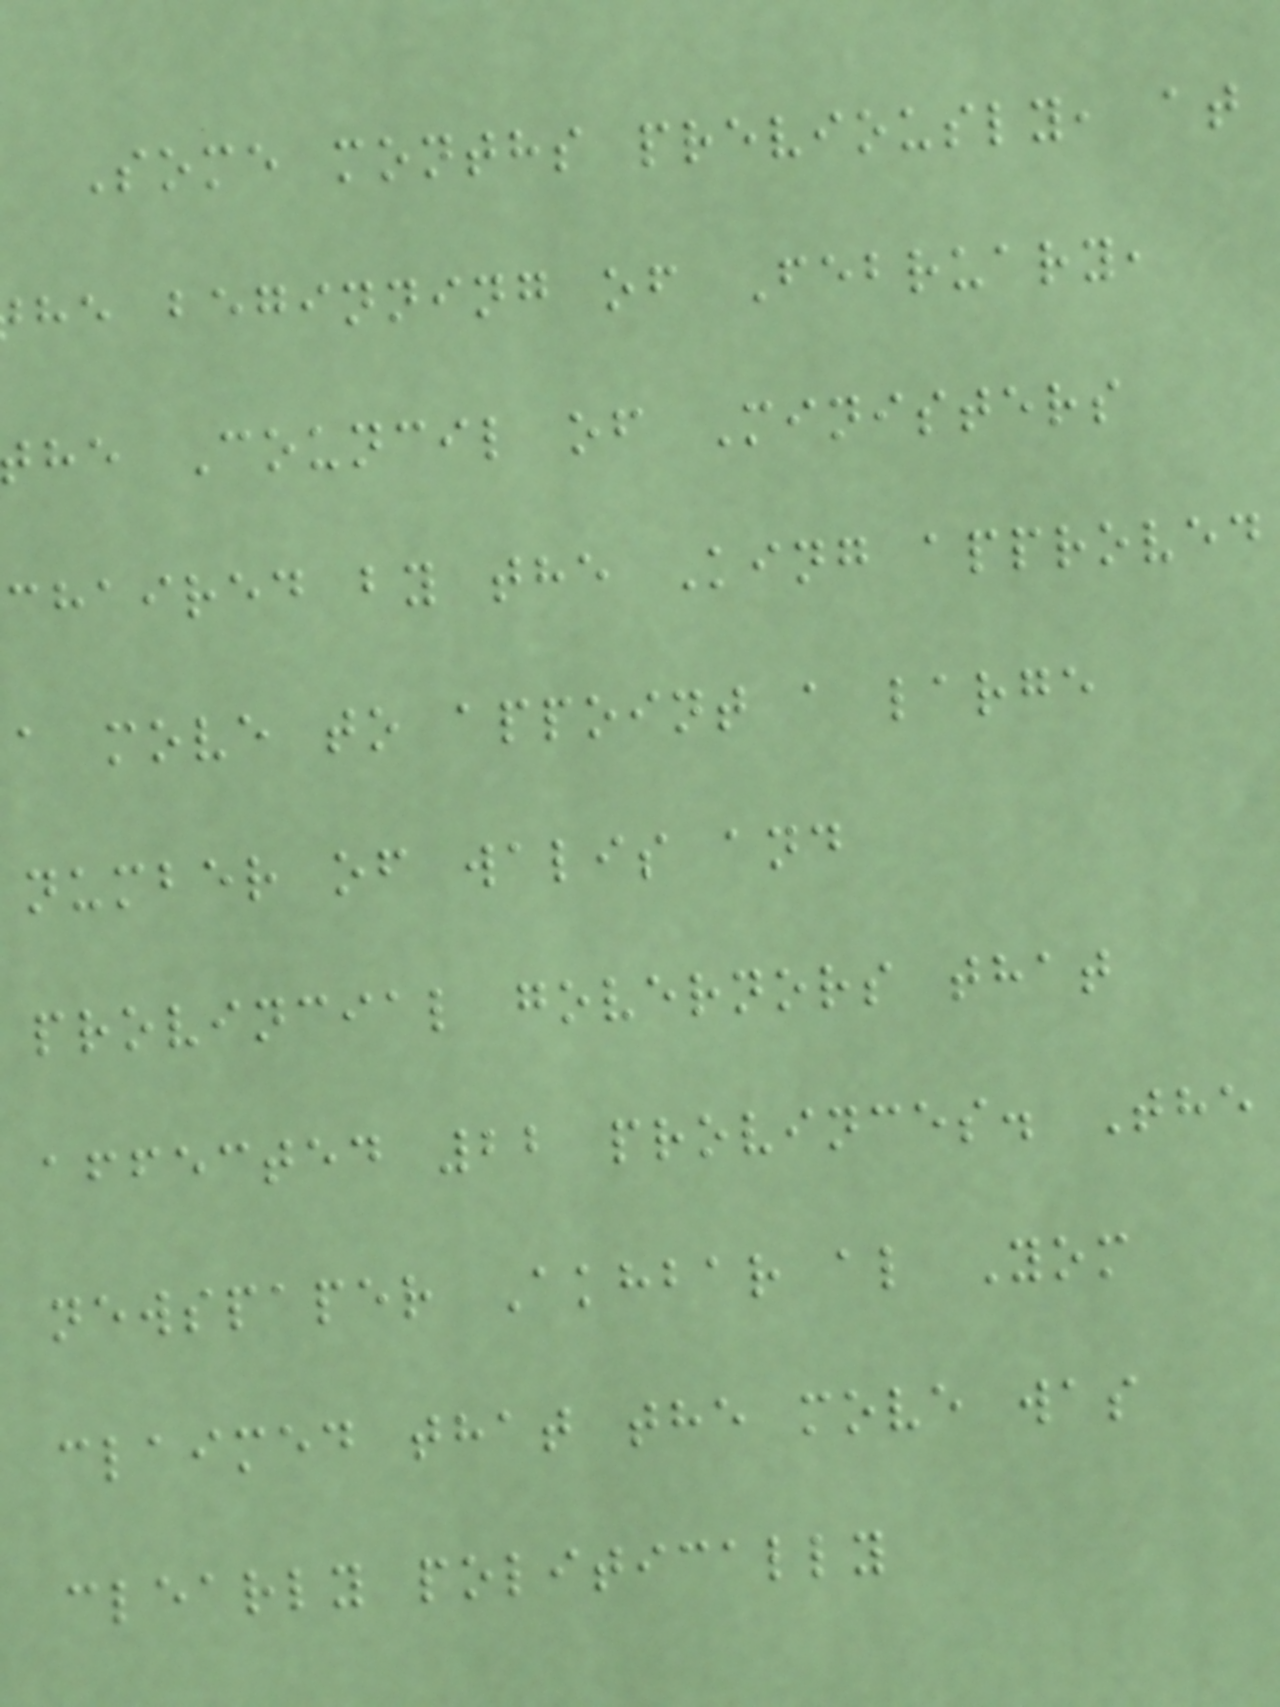Some months previously, at
he beginning of February,
he Council of Ministers
chaired by the King approved
a move to appoint a large
number of walis and
provincial governors that
affected 22 provinces. The
newspaper Akhbar al Yom
claimed that the move was
clearly politically
